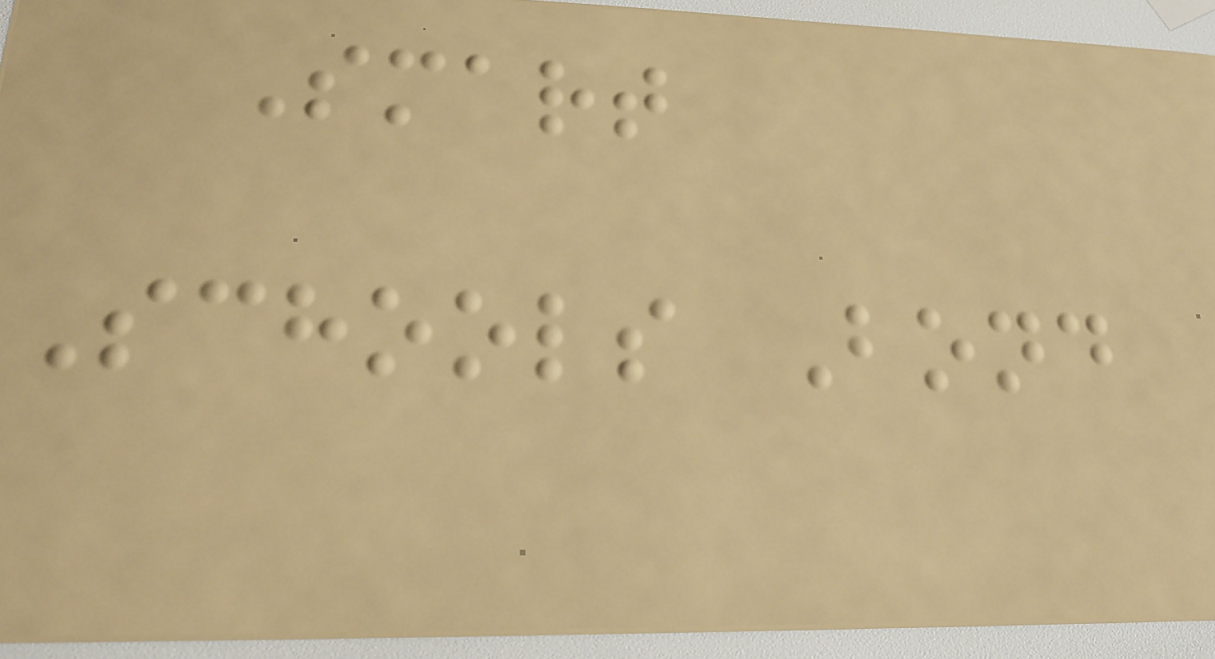Smart
Schools Bond
